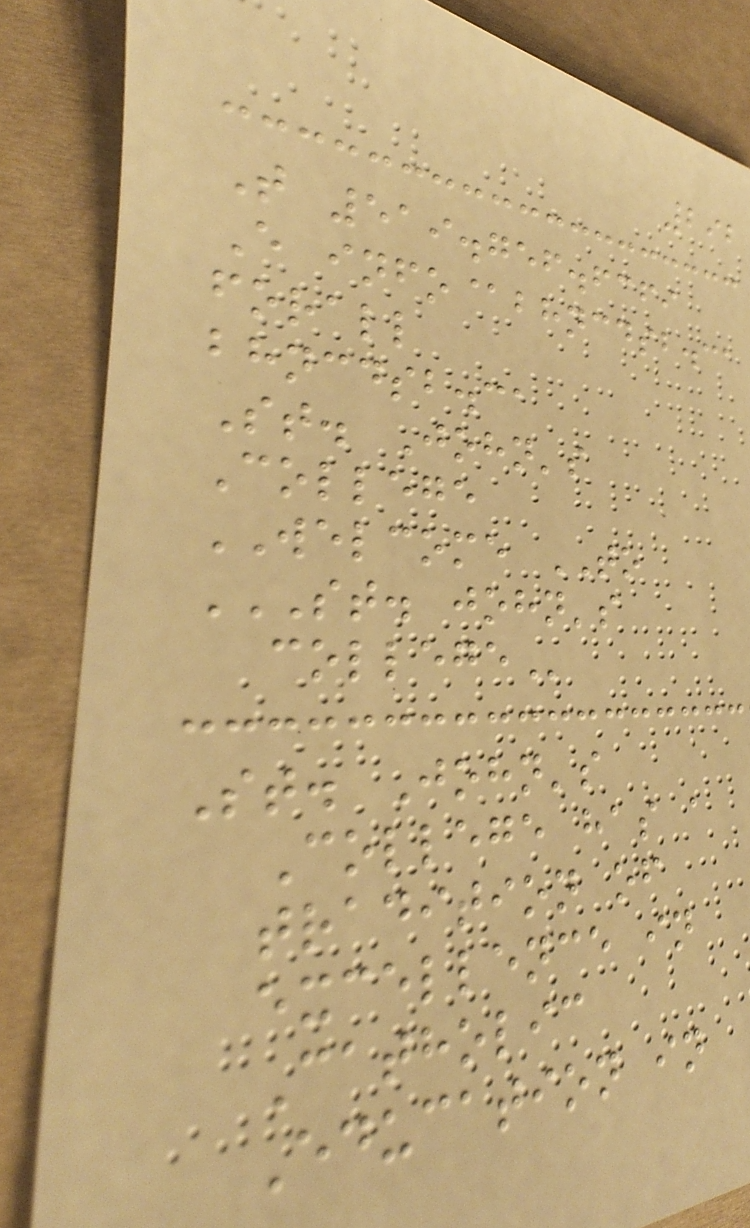292
T 519.756.6369
E info@bhncdsb.ca
forall
bhncdsb.ca
St. John's
College
WELCOME TO
ST. JOHN'S
COLLEGE
St. John's
College has a
tradition of
excellence in
Catholic
Education in
